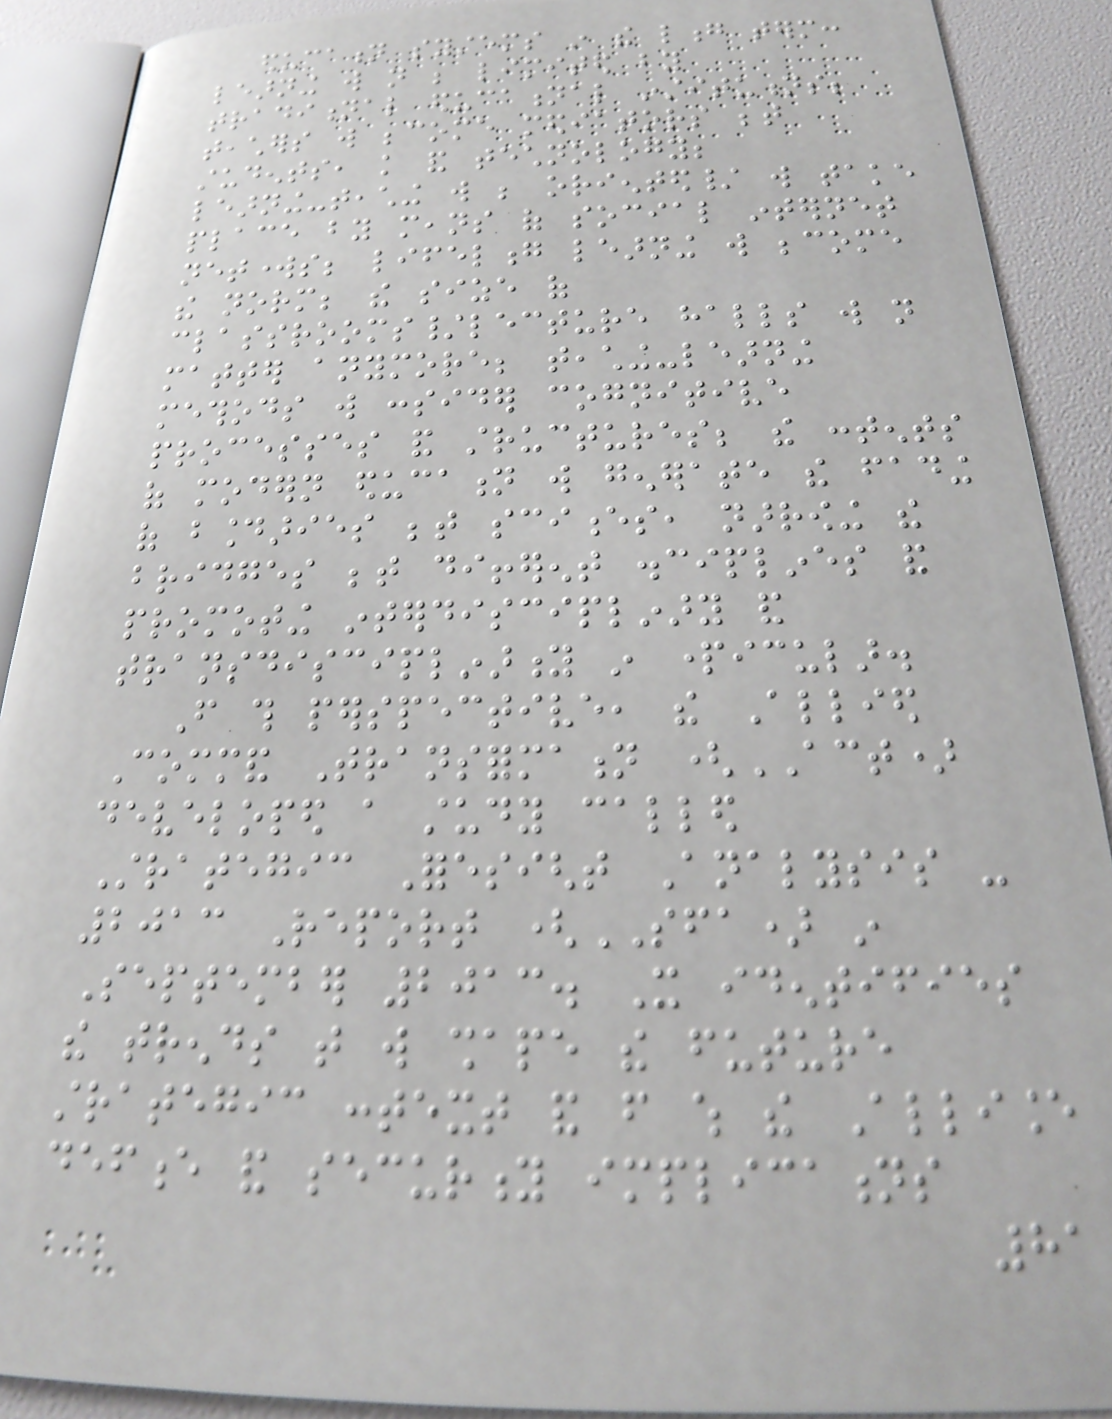education systems in the long term:
learning will not be limited by
traditional educational institutions;
teachers will become mediators between
students, knowledge and technology;
learning-teaching will be oriented/ will take
place by means of social internet
networks; lifelong learning will become
the norm; the size of
classrooms/lecture halls will not
matter anymore; teaching-learning
methods will consider cognitive
processes and structures; the contents
of modern education will generate the fading
of boundaries between sciences, narrowing the
bridges between different disciplines and
promoting interdisciplinary and
transdisciplinarity in particular.
From this perspective, the Allied
Command Transformation (ACT)
developed a study called
Strategic Foresight Analysis -
2013 Report (SFA) in
September 2013. It identifies
the trends that will shape the future
strategic context and from which the Alliance
defence and security implications
81
